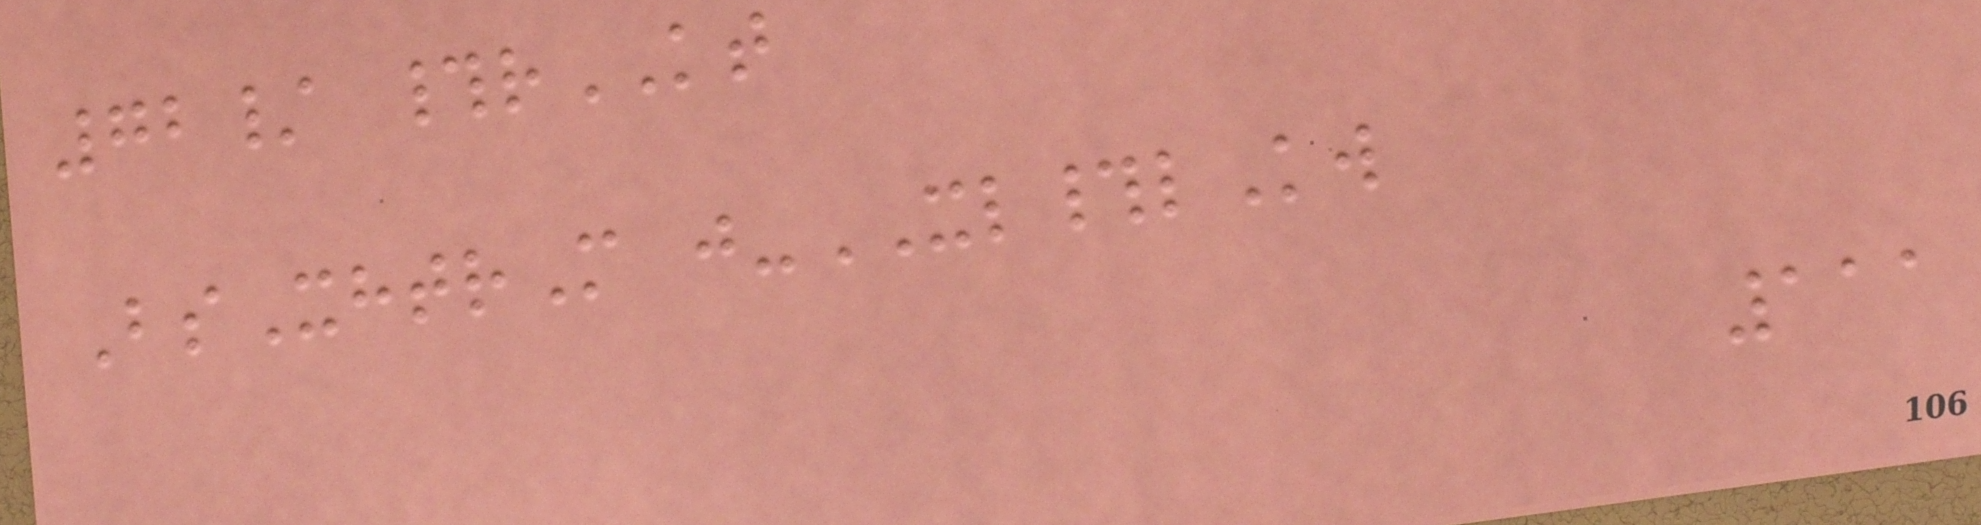72/ #rKT
BsXhtrM j-XL#lKw
111
